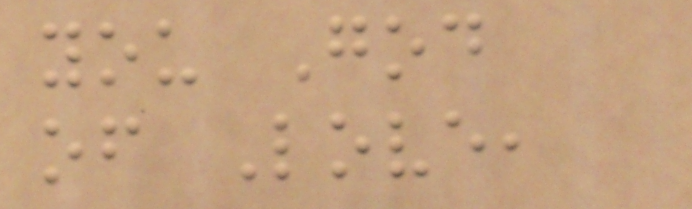you God
of Love,
